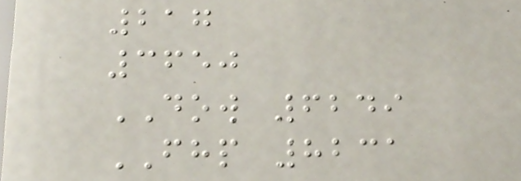217
3650
DOW 6249
FHP 8231
